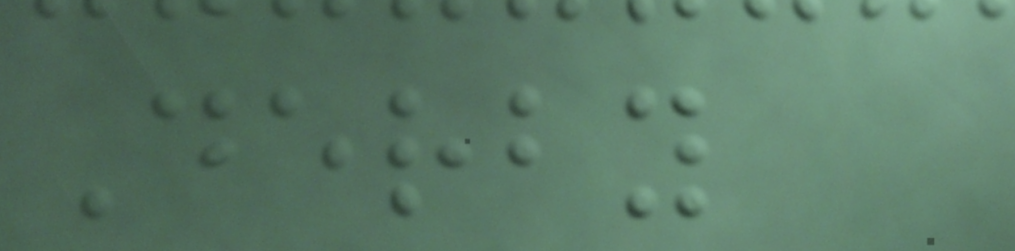Derby
